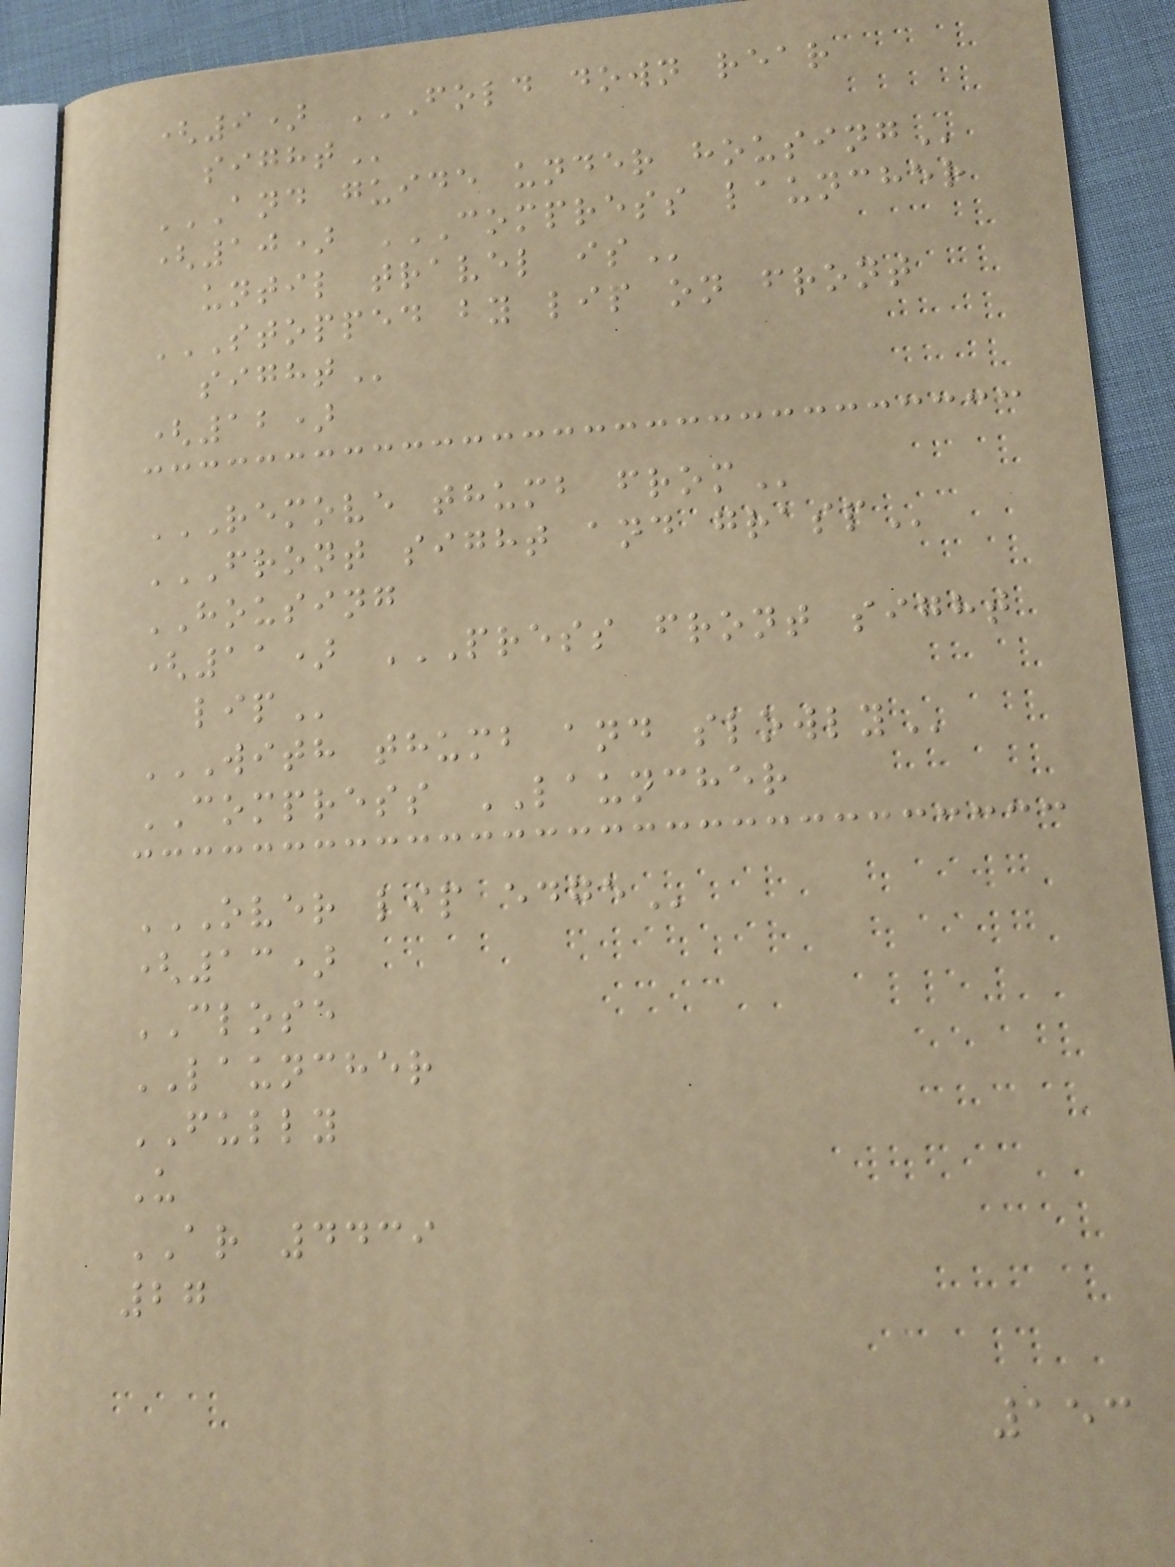(9) FOLD DOWN REAR
SIGHT
AND GUIDE UNDER HOUSING
(10) COMPRESS LAUNCHER
UNTIL TRAVEL IS
STOPPED BY LIP ON FRONT
SIGHT
(12)
REMOVE THUMB FROM
FRONT SIGHT AND GRASP
HOUSING
(11) PRESS FRONT SIGHT
LIP
WITH THUMB AND SLOWLY
COMPRESS LAUNCHER
OVER LIP EDGE
(13)
CLOSE
LAUNCHER
FULLY
U
AR 4439
27
153
